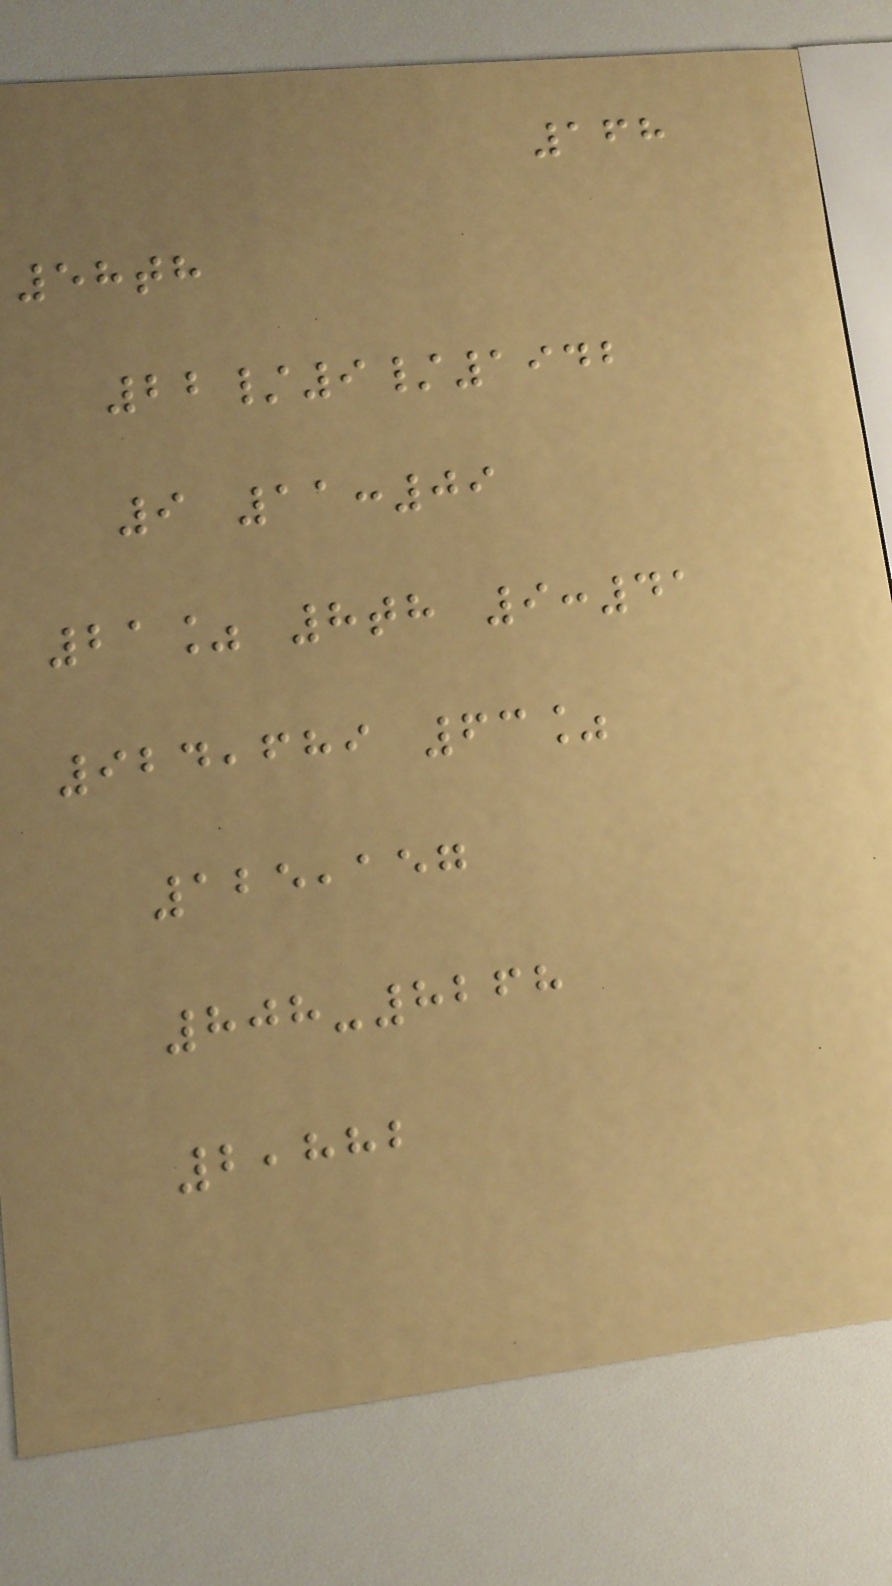168
58th
22/9/1942
9 11:09
21% 8th 9:41
924,689 63%
125,157
808-8268
2,882
